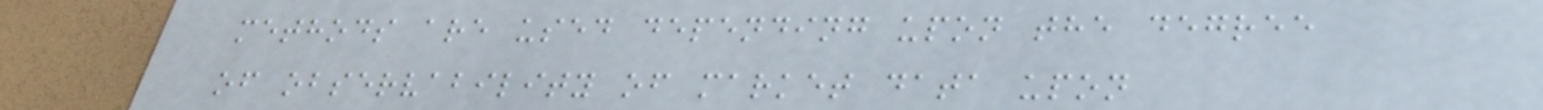methods are used depending upon the degree
of observability of market data upon
